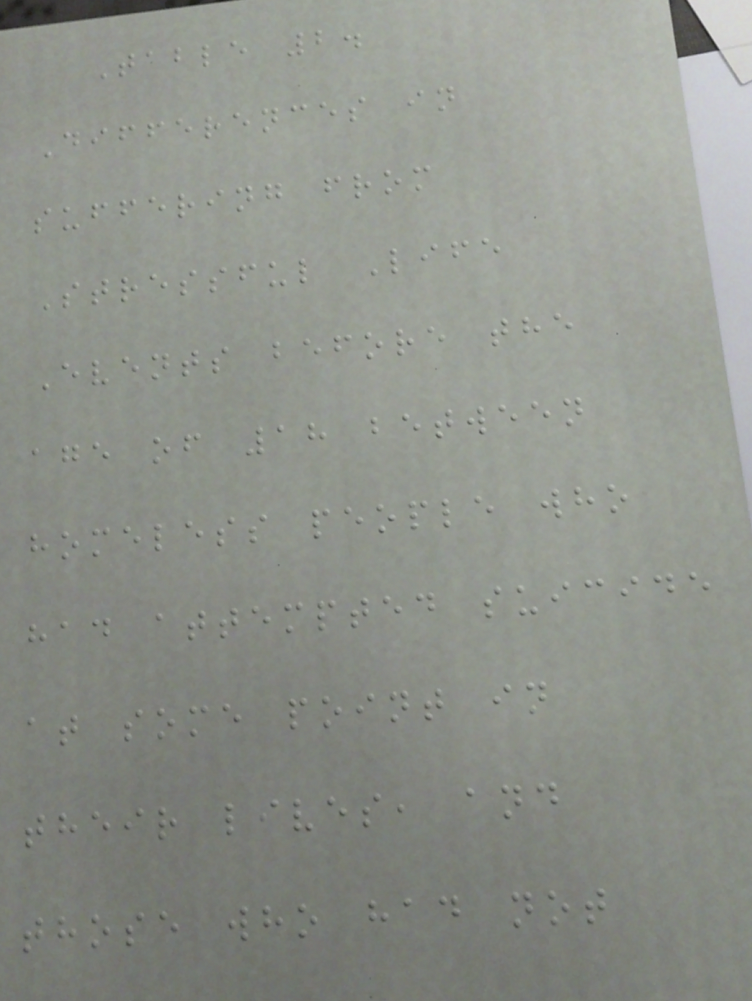Table 2.
Differences in
suffering from
Stressful Life
Events before the
age of 18 between
homeless people who
had attempted suicide
at some point in
their lives, and
those who had not
